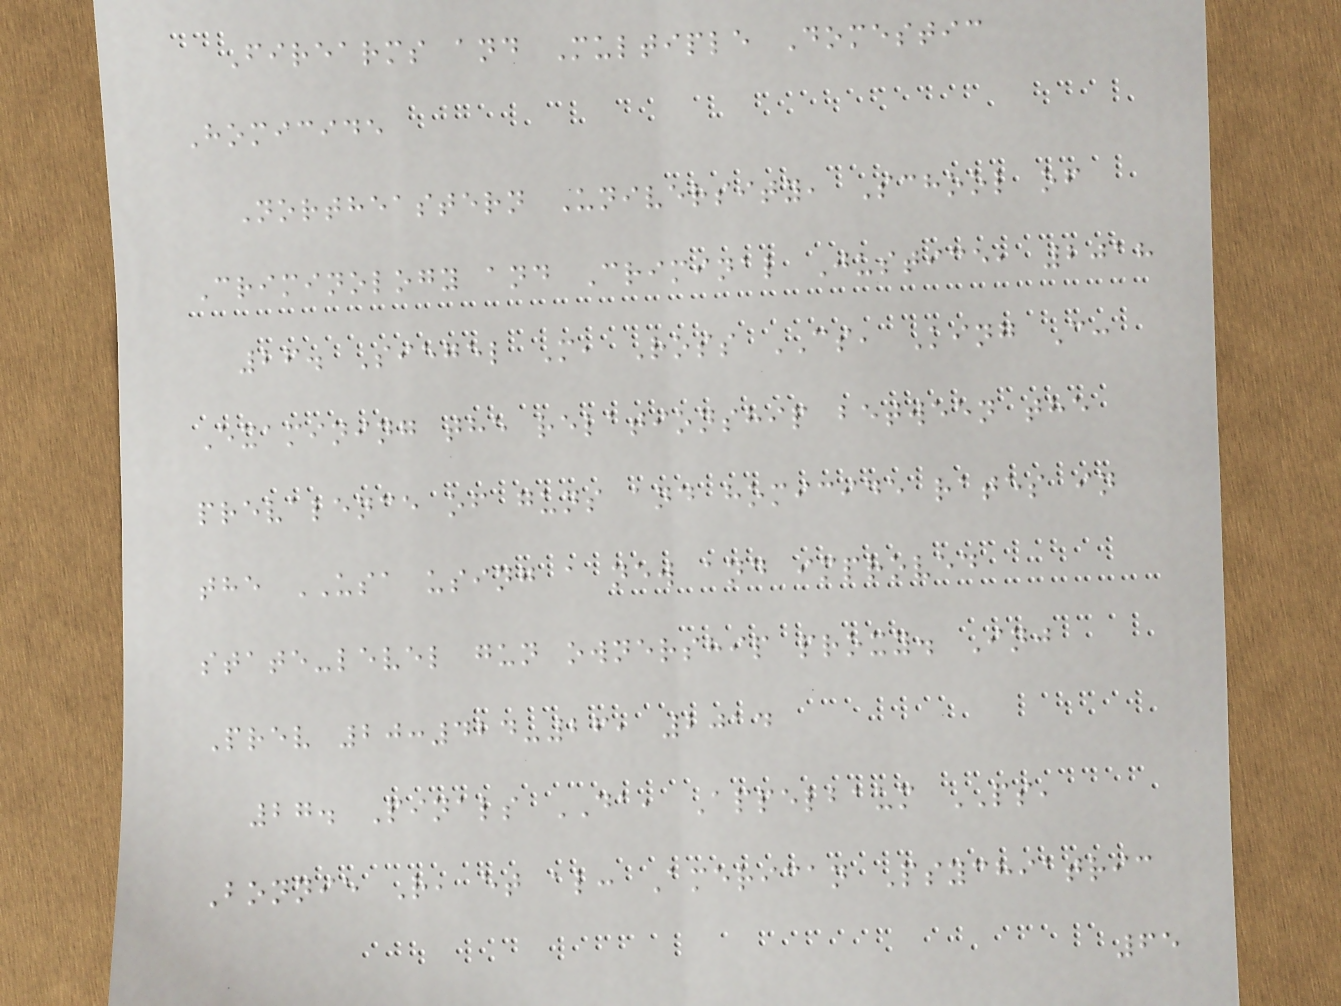Firearms and Multiple Domestic
Homicide
Northeastern University, School of
Criminology and Criminal Justice, 2018
26. Siegel M, Ross CS, King C:
Examining the relationship between the
prevalence of guns and homicide rates in
the USA using a new and improved
state-level gun ownership proxy. Inj
Prev 20:424-26, 2014
27. Pinals DA, Appelbaum PS,
Bonnie R, et al: American Psychiatric
65
